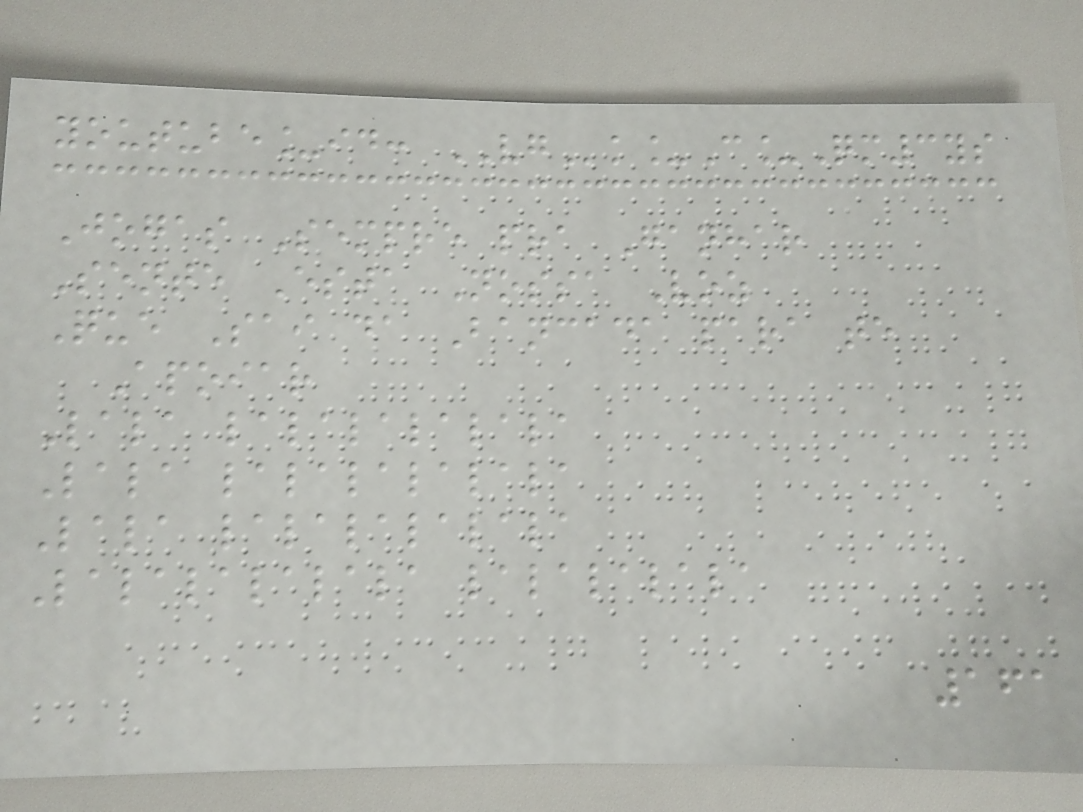youtube_id: VGk_C_Qm3ys
Jogas Sempre pra Ganhar
Sente Esta Nossa Voz
Que Sai da Bancada para te
Apoiar
Lala lalalalalala
Lala lalalalalala
Lala lalalalalala
Lalalalalala lalalalala
161
